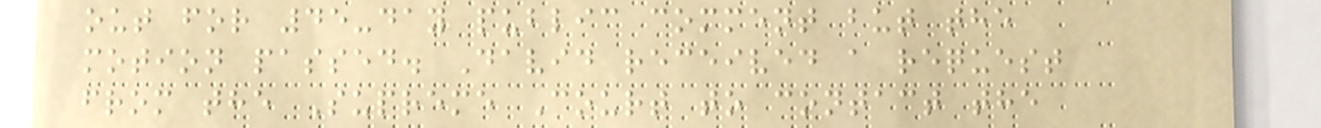out for 45-day public comment but the
motion passed. David received a request
from the Supreme Court to contact the
